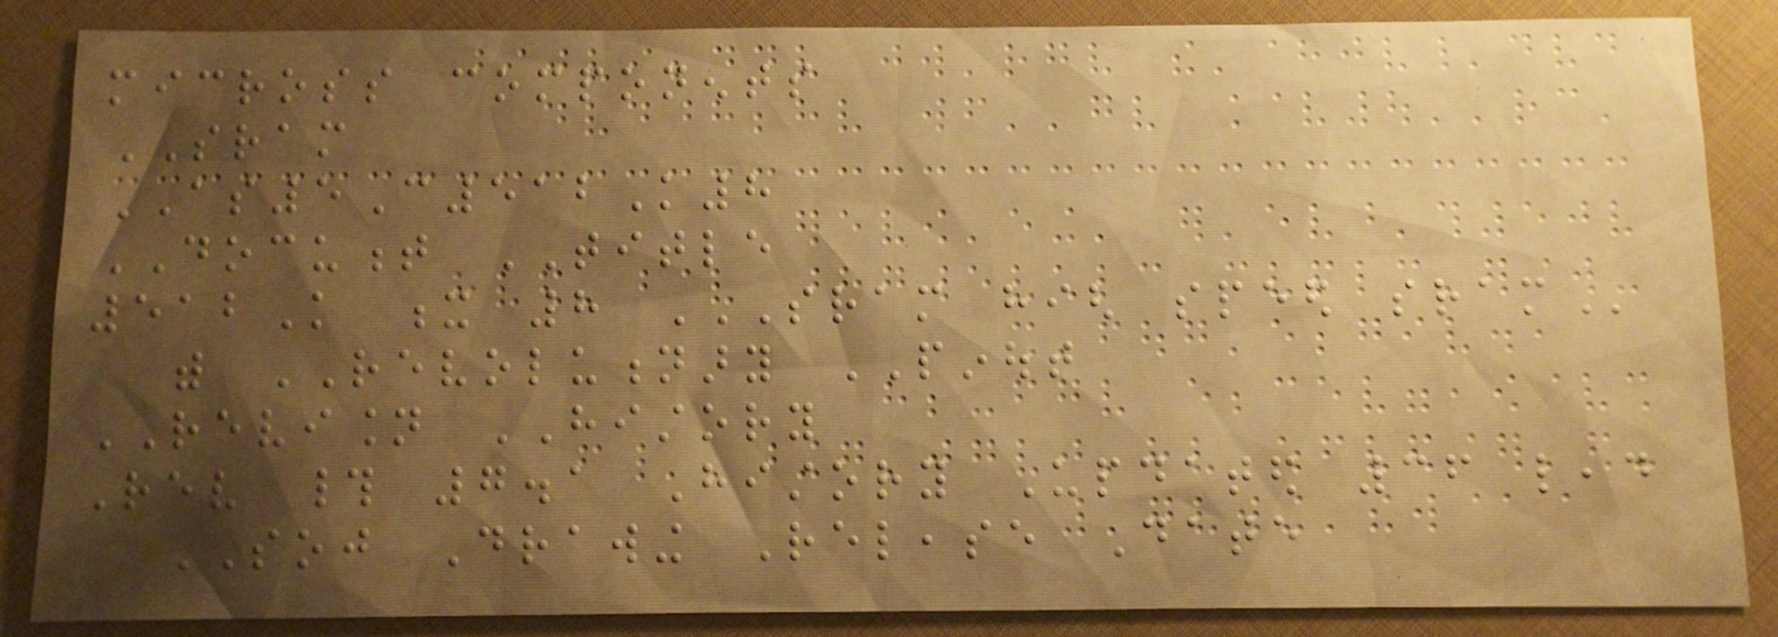micross components
SRAM
AS5C512K8
DOCUMENT TITLE
512K x 8 SRAM HIGH SPEED SRAM
with REVOLUTIONARY PINOUT
REVISION HISTORY
Rev # 7.1 History Updated 36 lead
SOJ Drawing Release Date
